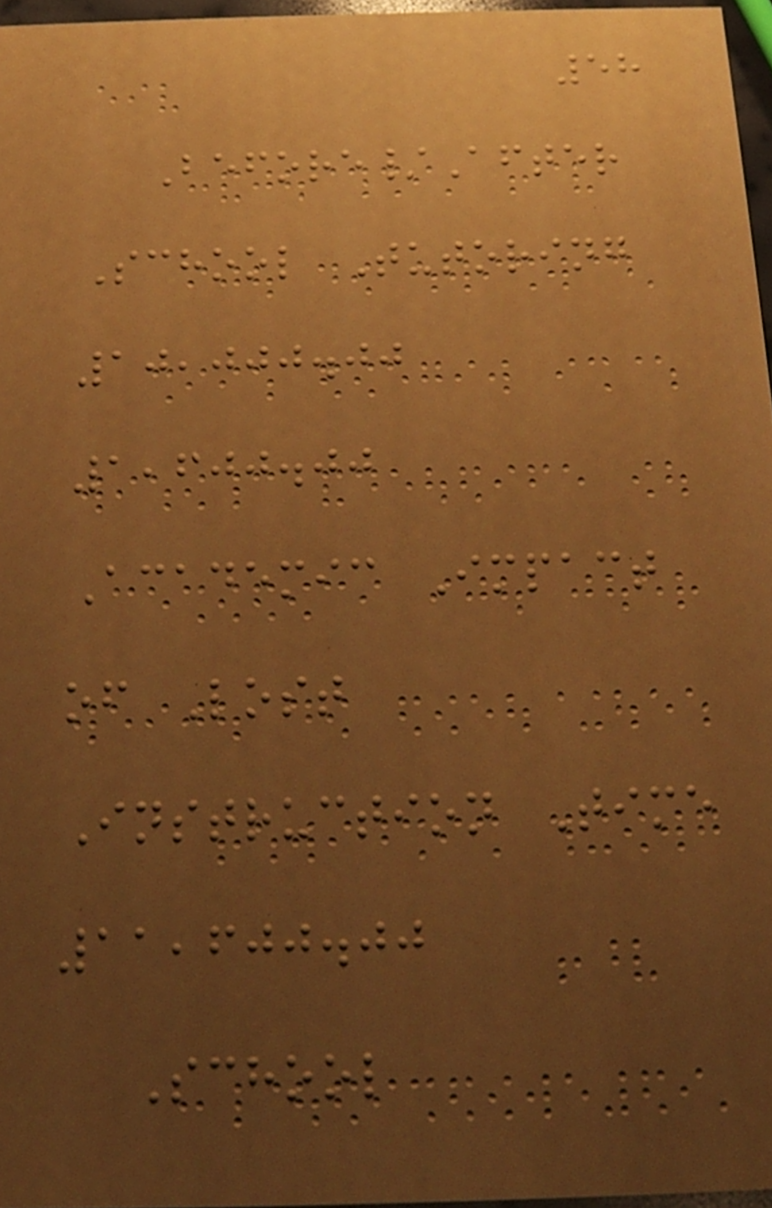58
Before/After
School Tutoring
10,000.00
1,600.00
Academic Impact
of Lost
Instruction Time
11,600.00
School
